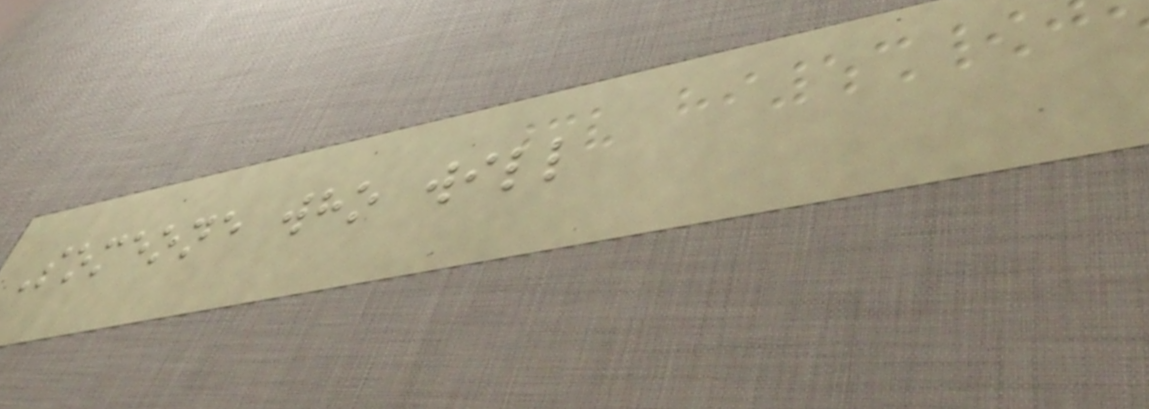Someone who will
